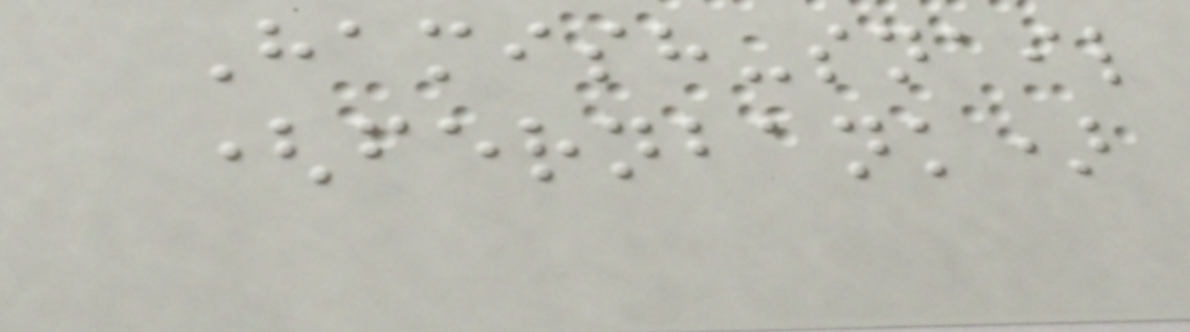Hamish-snail
(fernbank)
